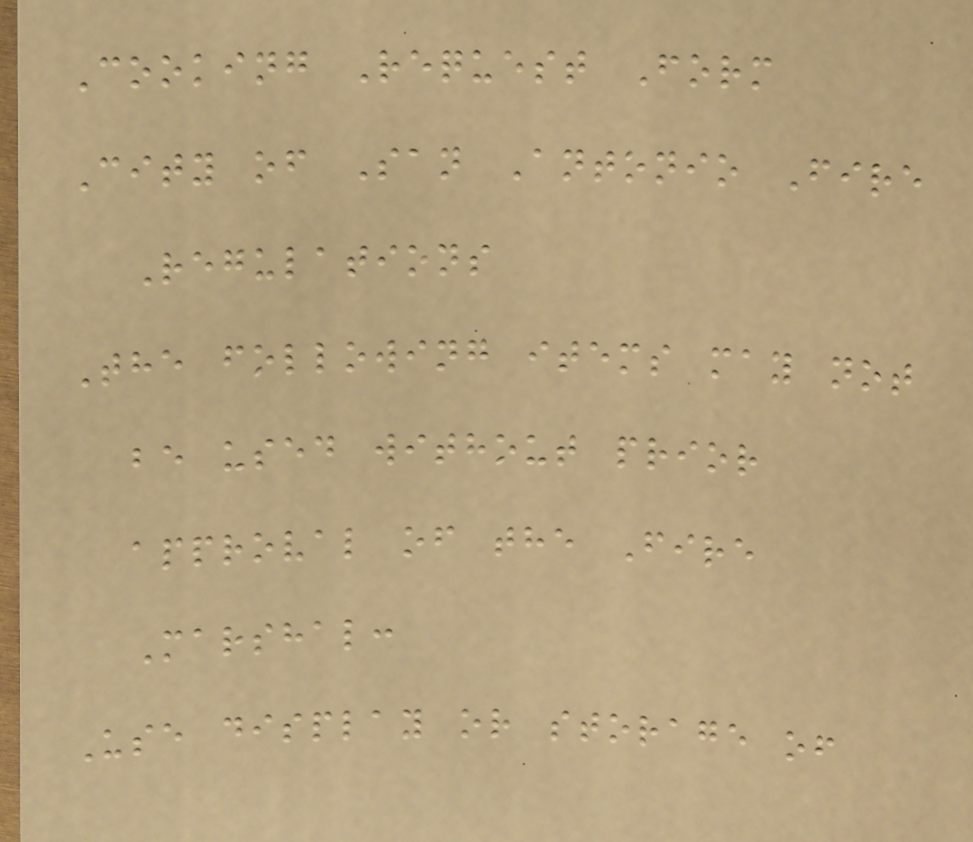Cooking Request Form
City of San Antonio Fire
Regulations
The following items may not
be used without prior
approval of the Fire
Marshal:
Use display or storage of
